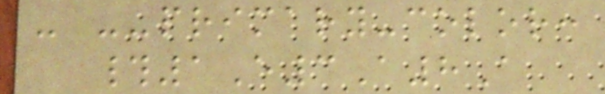- --primary-color:
#1E3A8A
